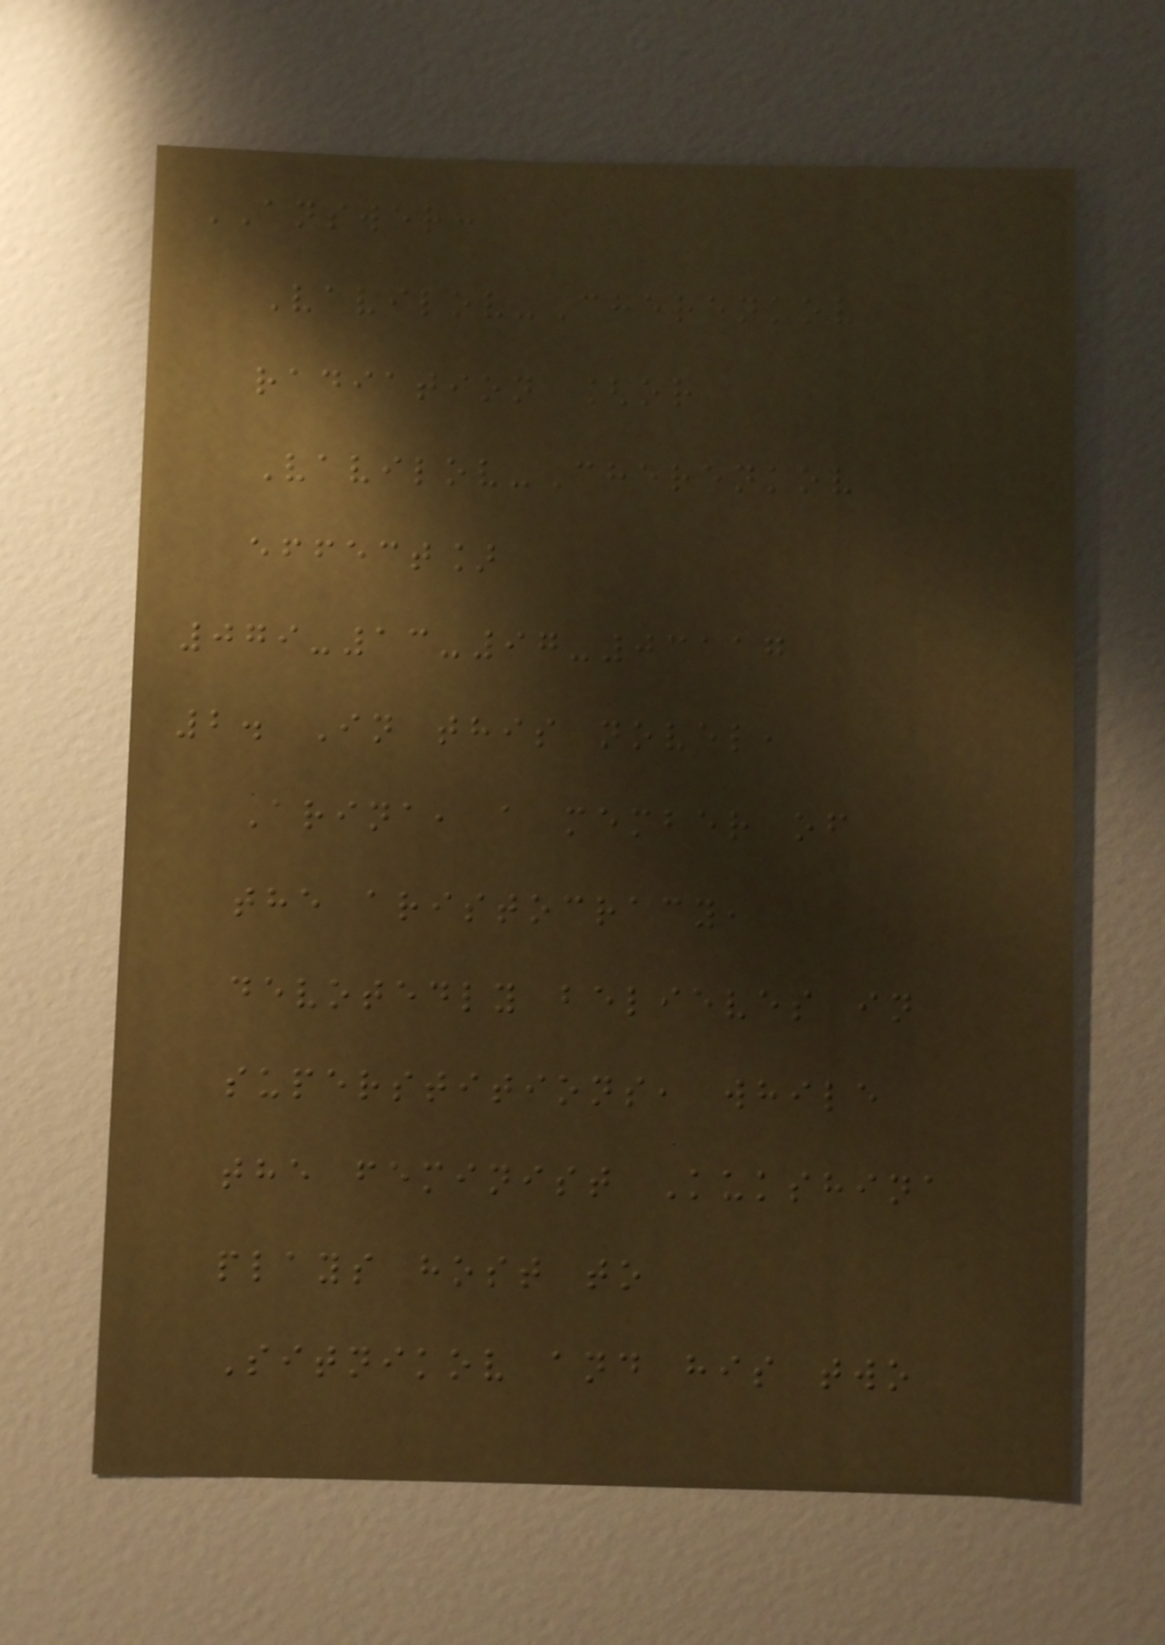ANSWER:
Vavilov-Cherenkov
radiation [or
Vavilov-Cherenkov
effect]
079-13-97-03117
2. In this novel,
Arina, a member of
the aristocracy,
devotedly believes in
superstitions, while
the feminist Kukshina
plays host to
Sitnikov and his two
